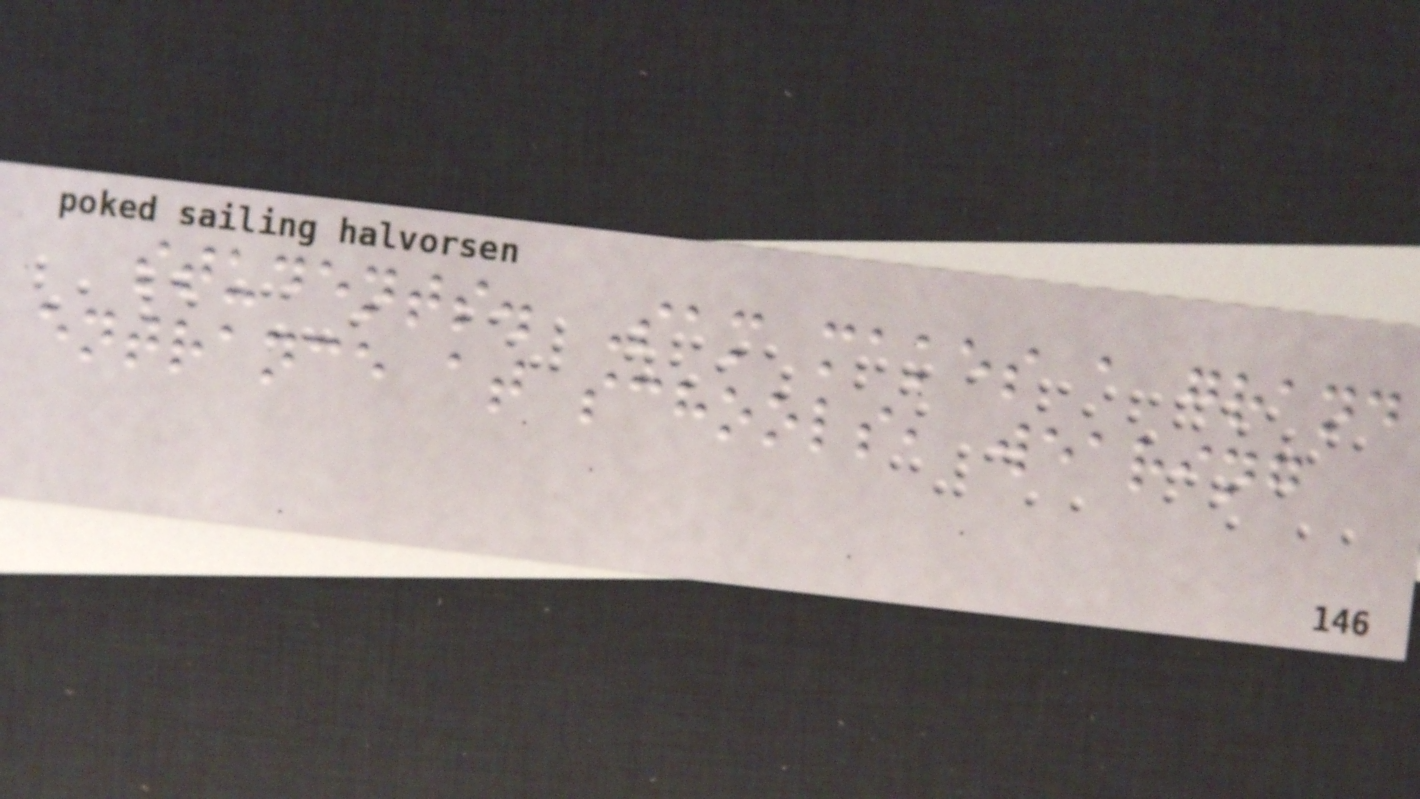students. Sam makes a grand
entrance at schools, wearing
